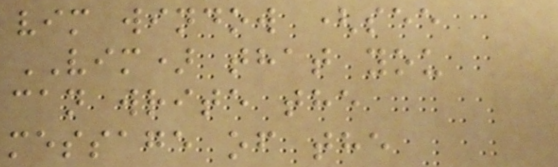vim window (see
VIM) that you
can write the
message of the
